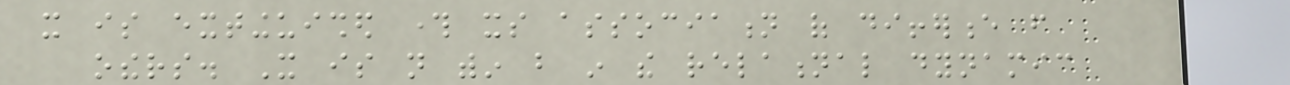it is extinguished through its association of difference from
others. It is not within but in the relational dynamic
